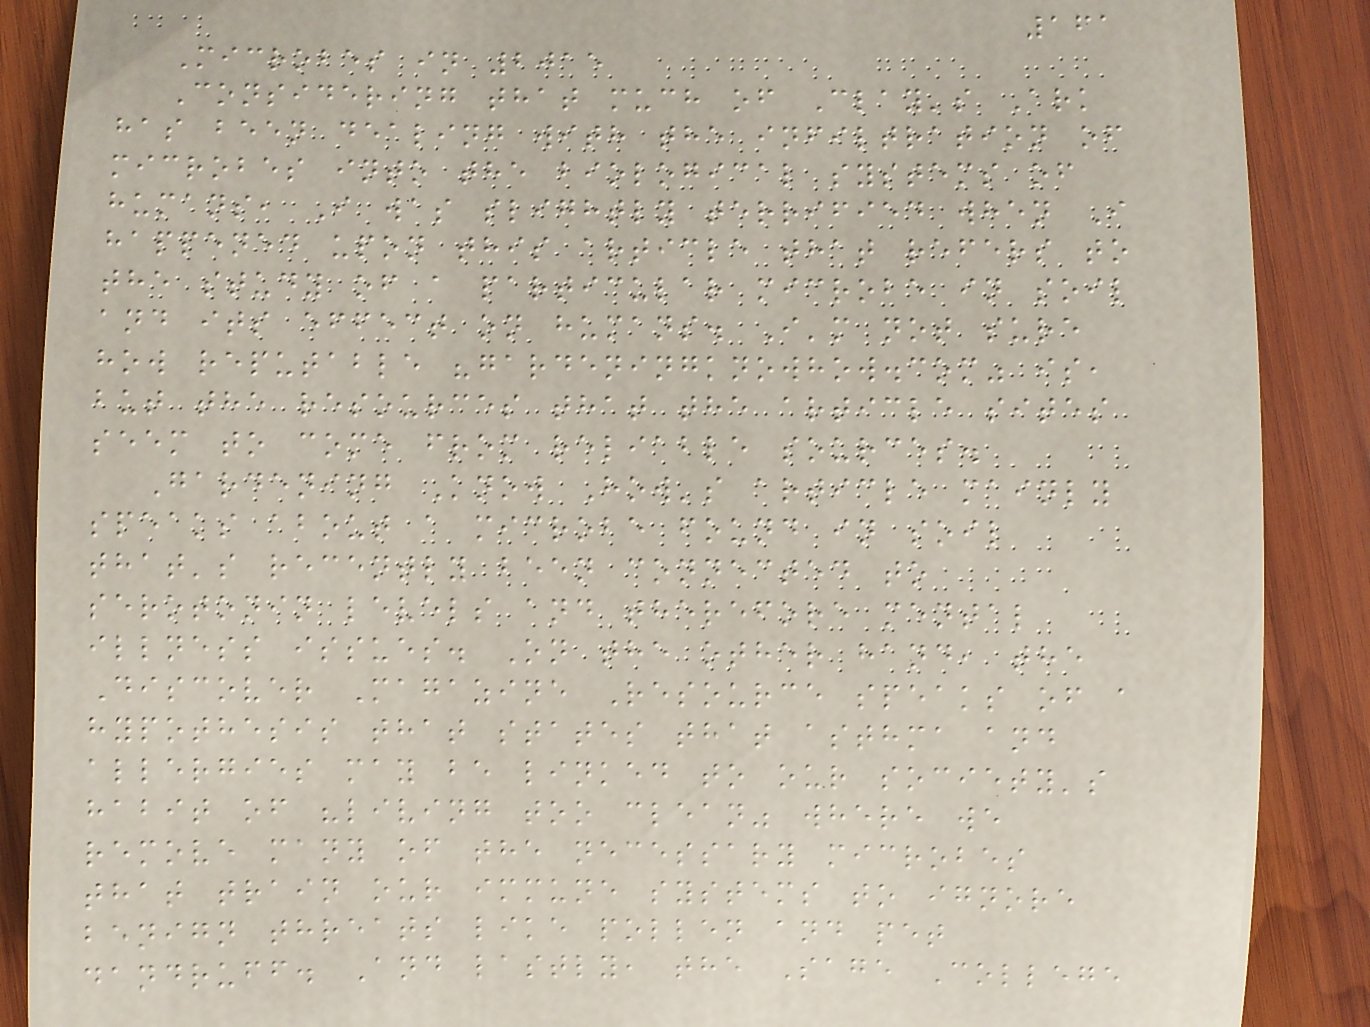161
Microbes in 2015
Considering that much of Clay's Ark
has been dealing with the infiltration of
microbes into the biological systems of
humans, I was slightly terrified when I
happened upon this article that refers to
the study of a particular microbe in soil
and its effect on humans. I'm not sure
how reputable "gardeningknowhow.com" is,
but the resources that the article sites
seem to come from reliable sources.
Gardening Know How's article mainly
speaks about a microbe found in soil
that's recently been connected to
serotonin levels and therefore mental
illness issues. On the other hand, the
Discover Magazine Resource speaks of a
hypothesis that states that asthma and
allergies may be linked to our society's
habit of "living too clean" where we
remove many of the necessary microbes
that train our immune systems to ignore
benign threats like pollen and pet
dandruff. And lastly, the Sage College
